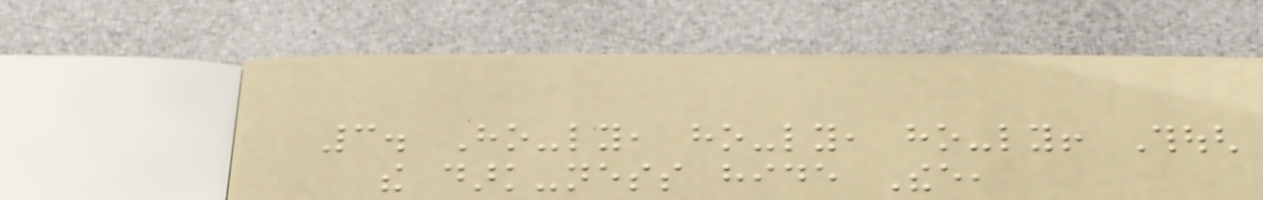3. Ho-ly, ho-ly, ho-ly! Though
the dark-ness hide Thee,
